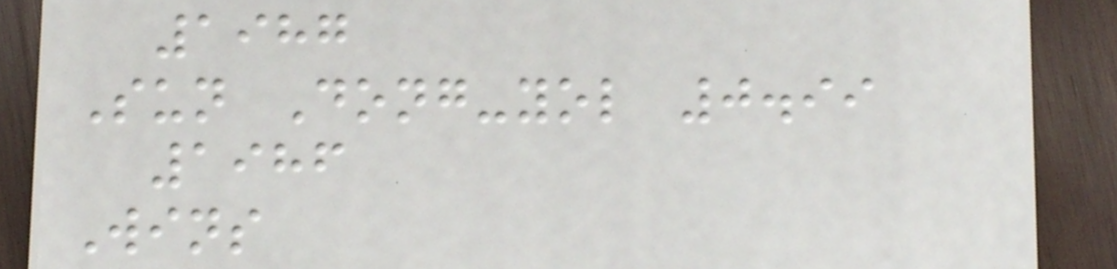1987
Sun Dong-yol 0.99
1986
Wins
